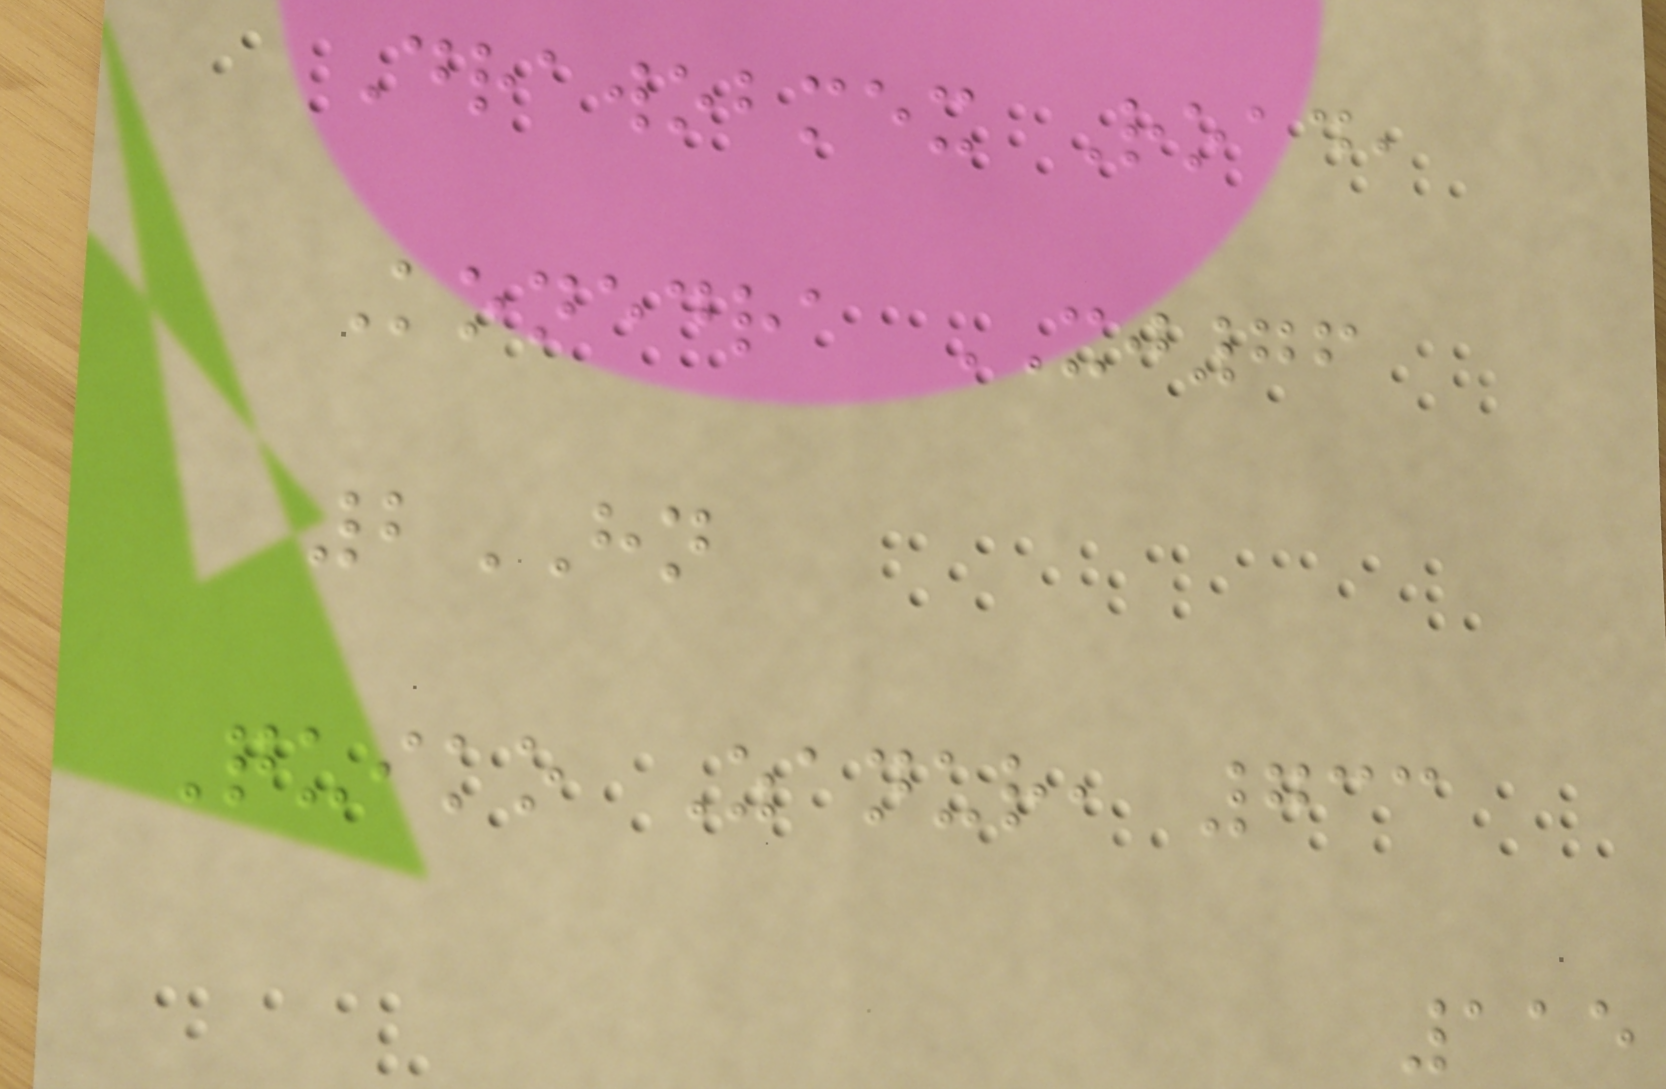Drawobmex Road,
Konedra XJ76
2HN
Quiko Zanur, 733
115
